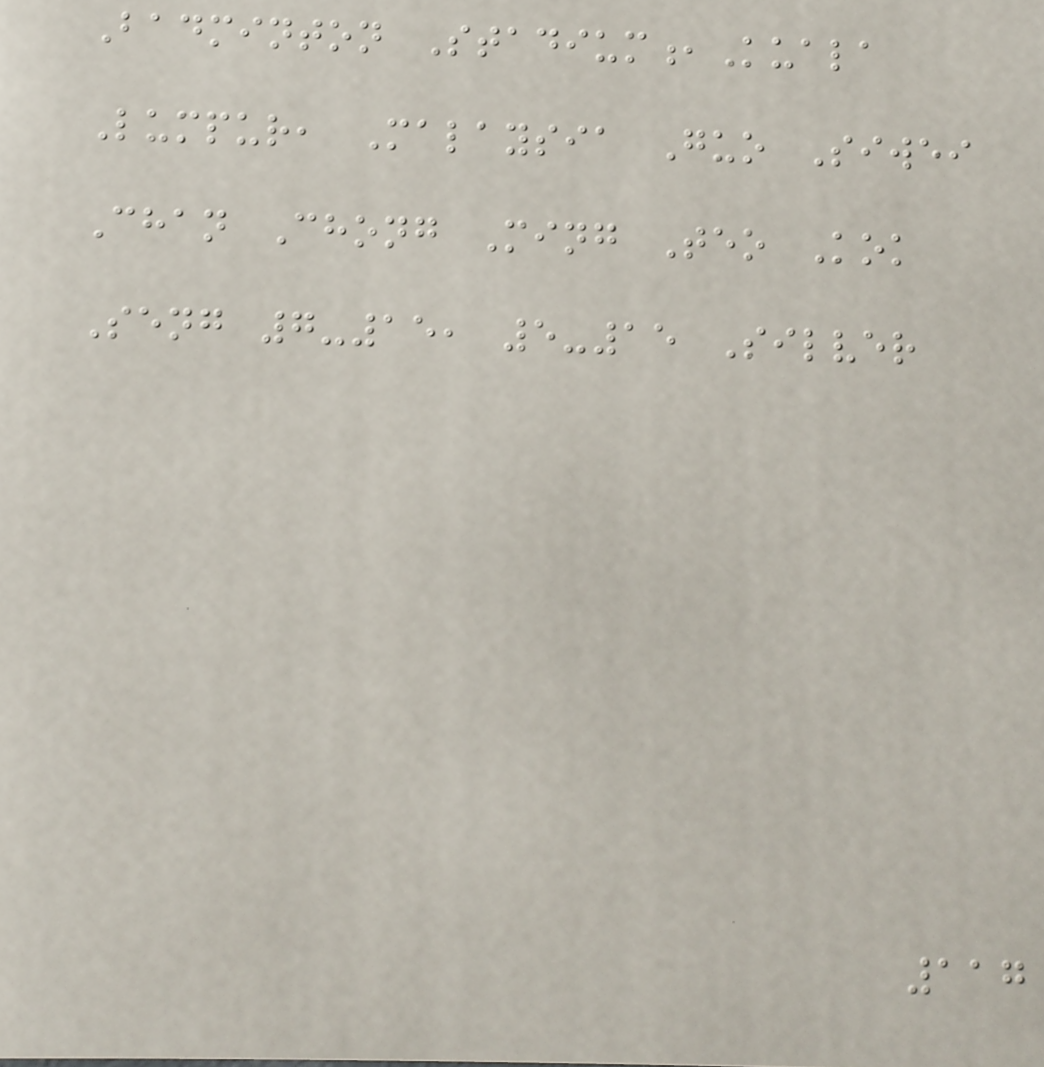Badminton Stadium,Kuala
Lumpur, Malaysia Guo Siwei
Chan Chong Ming Teo Kok
Seng 7-15, 5-15 Silver
117
